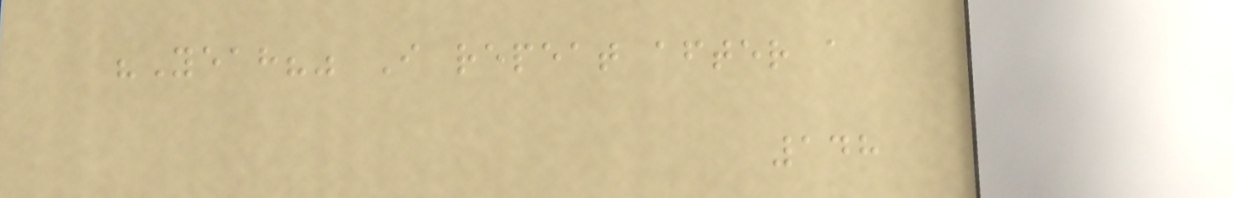"Yeah?" I repeat after a
148
